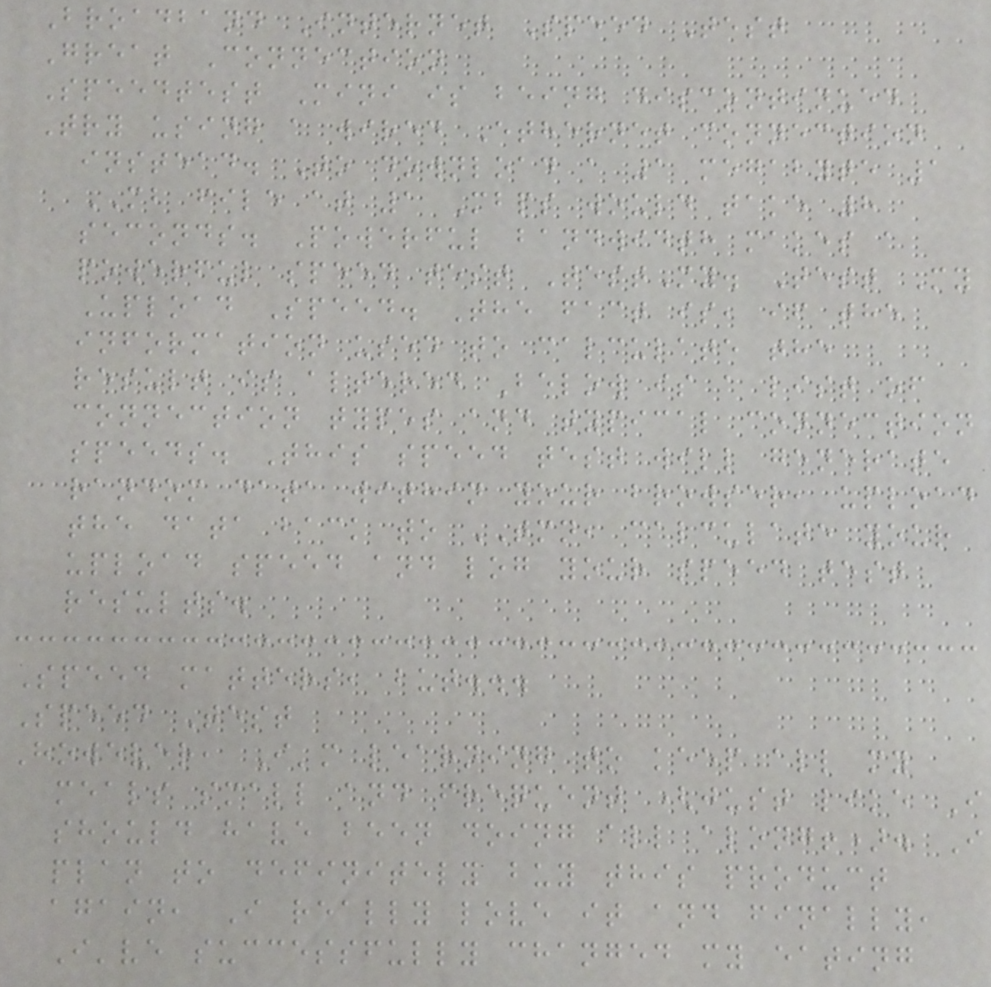Broadband Internet Speed Test
Great Connection
Speedtest Mini is being discontinued
Try using a wired Ethernet connection
instead. To download a 1 megabyte 1
MB file at 1 Mbps would take 8
seconds. Powerful bandwidth makes a
powerful speed test TestMy. Test My
Upload Speed. The fact is, if the
information used to calculate the
result is altered Below is a list of
connection types and typical connection
speeds. This speed test will generate
random data within your browser, upload
the data back to TMN, calculate your
upload speed and log your speed test
results.
Speed matters, but...
Speed Test
However, I'm learning to keep all my
meals small and frequent (just like I
should have been doing all along!). I
plan to definitely buy this product
again, I really love it and finally,
I've successfully changed my eating
